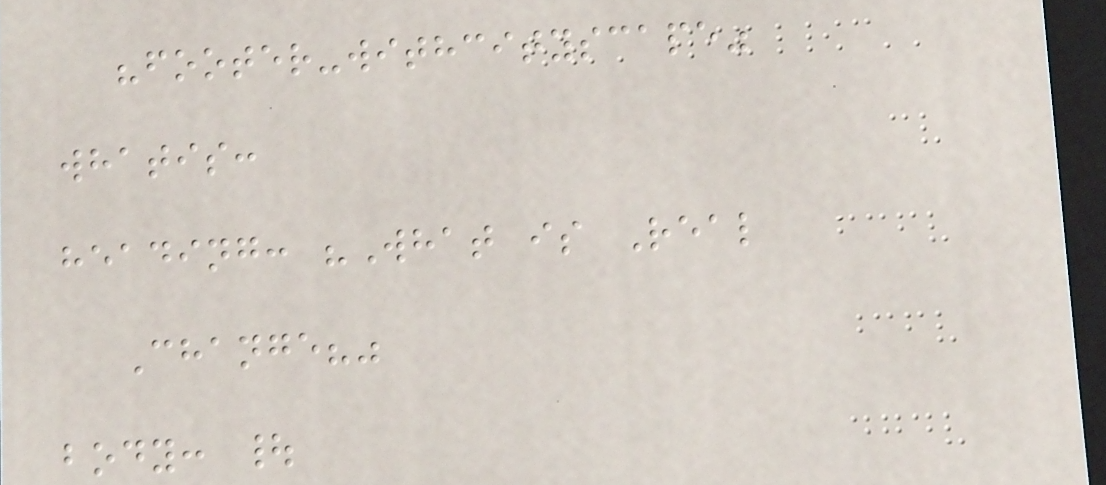"footer-withcityscape"
whatis:
heading: "What is Real
Change?"
body: |
